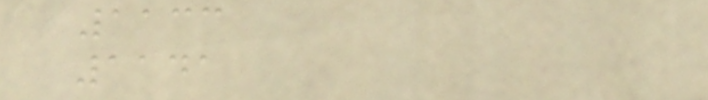1133
1141
